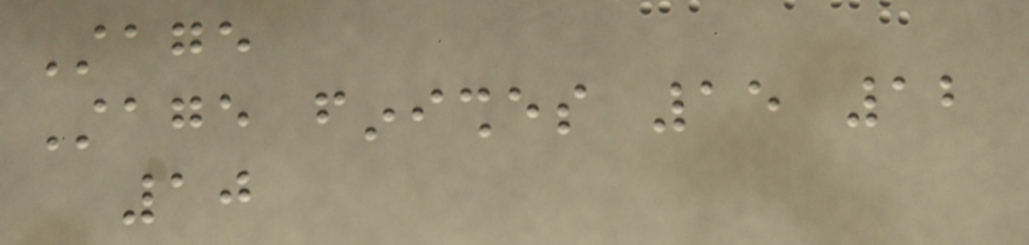Stage
Stage finishes 15 12
10
